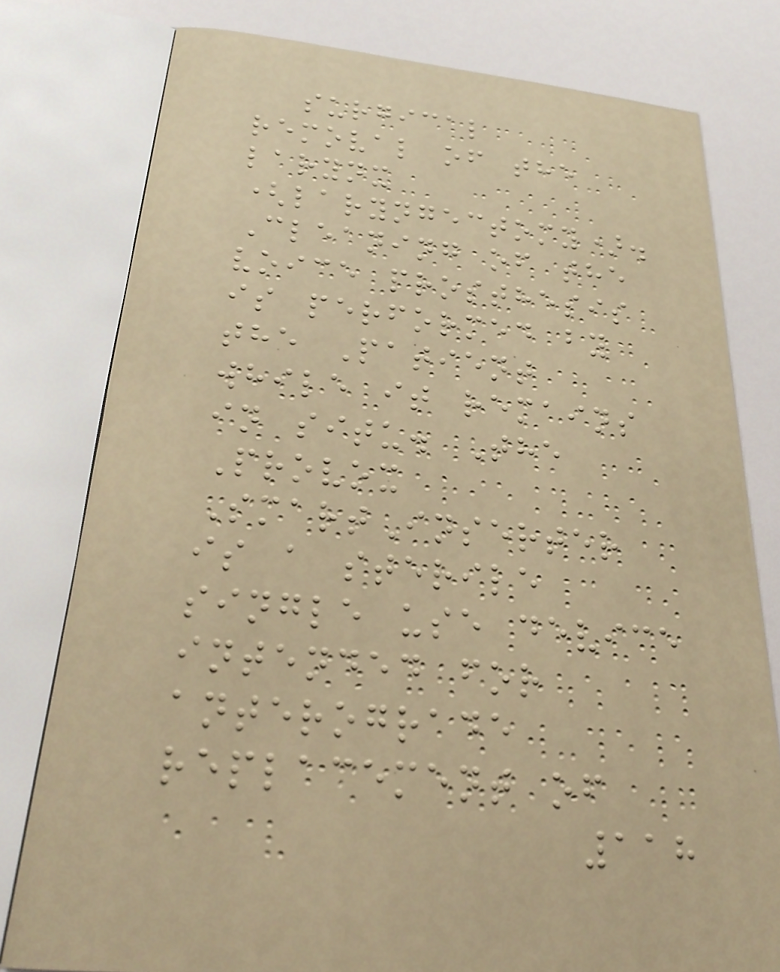surgical
removal of the
larynx
(laryngectomy).
Cleaning of the
voice prosthesis
is performed by
the Patient
while it remains
in situ. The
Provox
SmartInserter
is a sterile
single use device
intended for
anterograde
replacement of
118
